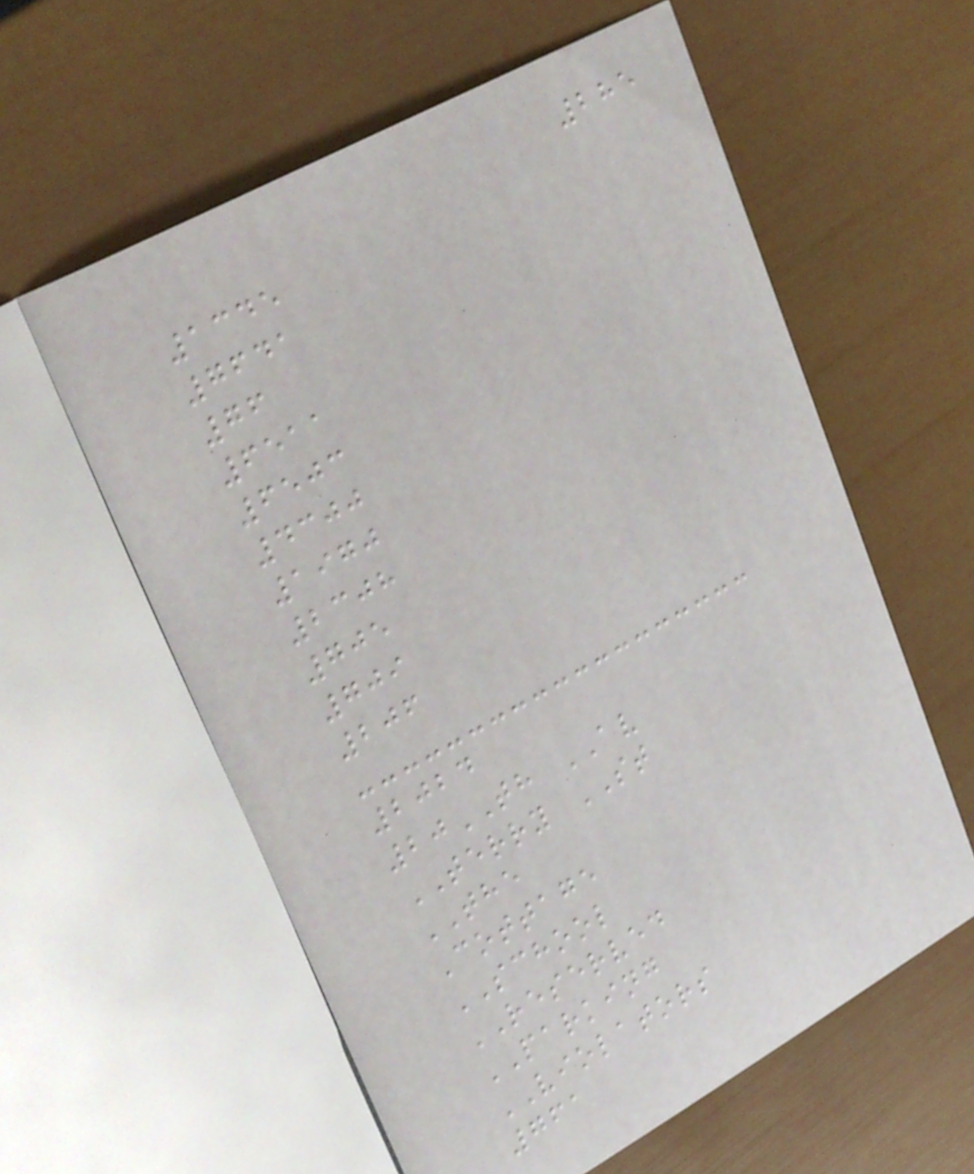285
1345
7641
76
6511
6503
4300
1970
2308
705
709
206
2024
20TH AV
TERRY ST
THE
Cottage
SCHOOL
RESERVED
PARKING
VIOLATORS
761
